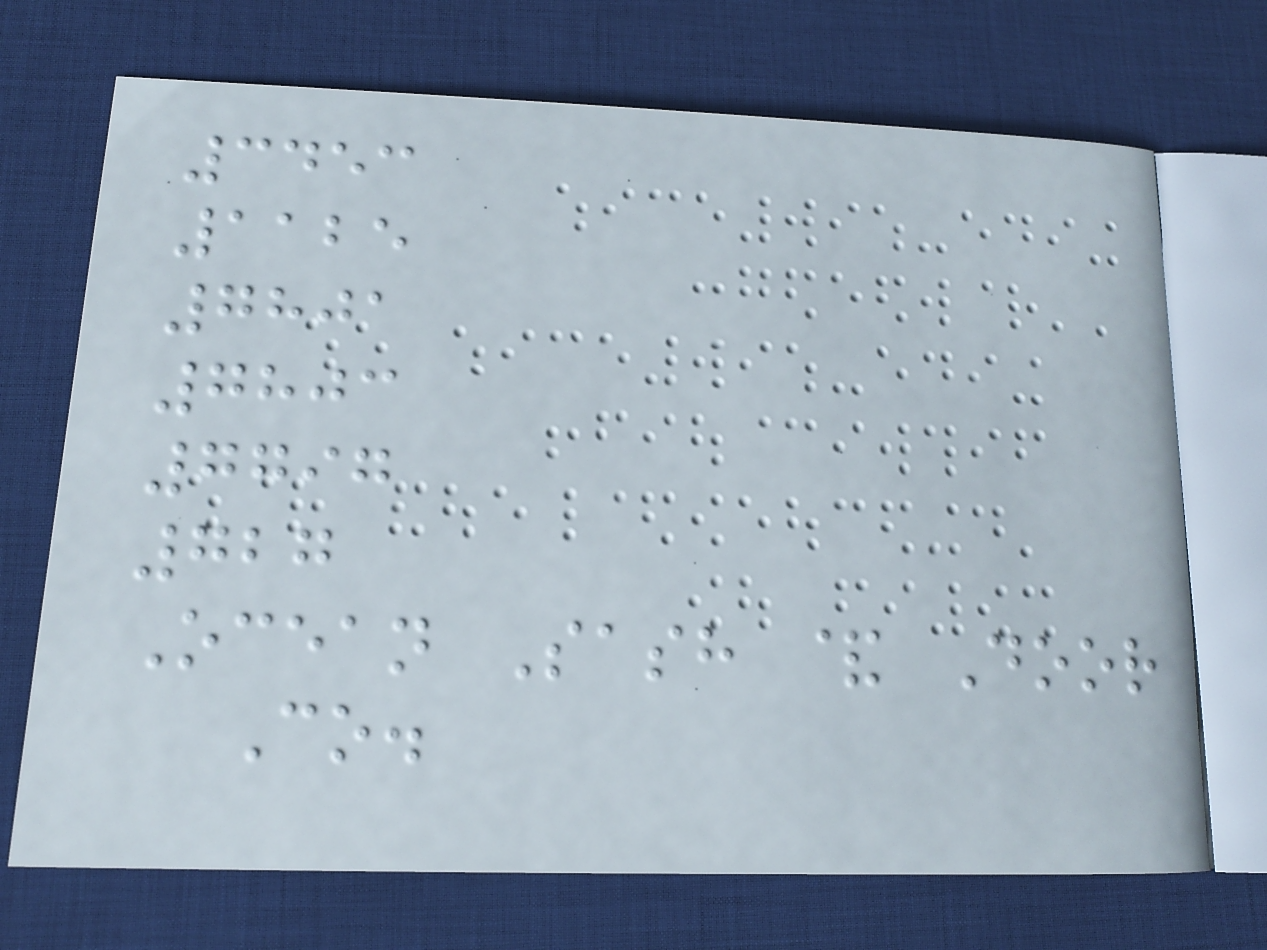3453
1125
7801
7803
7797
727
Ocean Sash & Door
Co.
